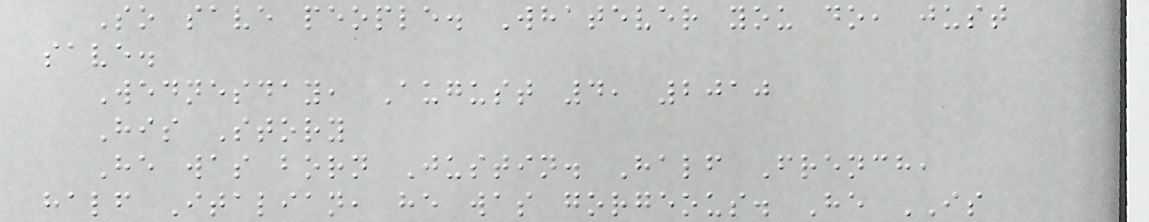So save people. Whatever you do, just
save.
Wednesday, August 4, 2010
His Story
He was born Justin. Half French,
half Italian, he was gorgeous. He IS
